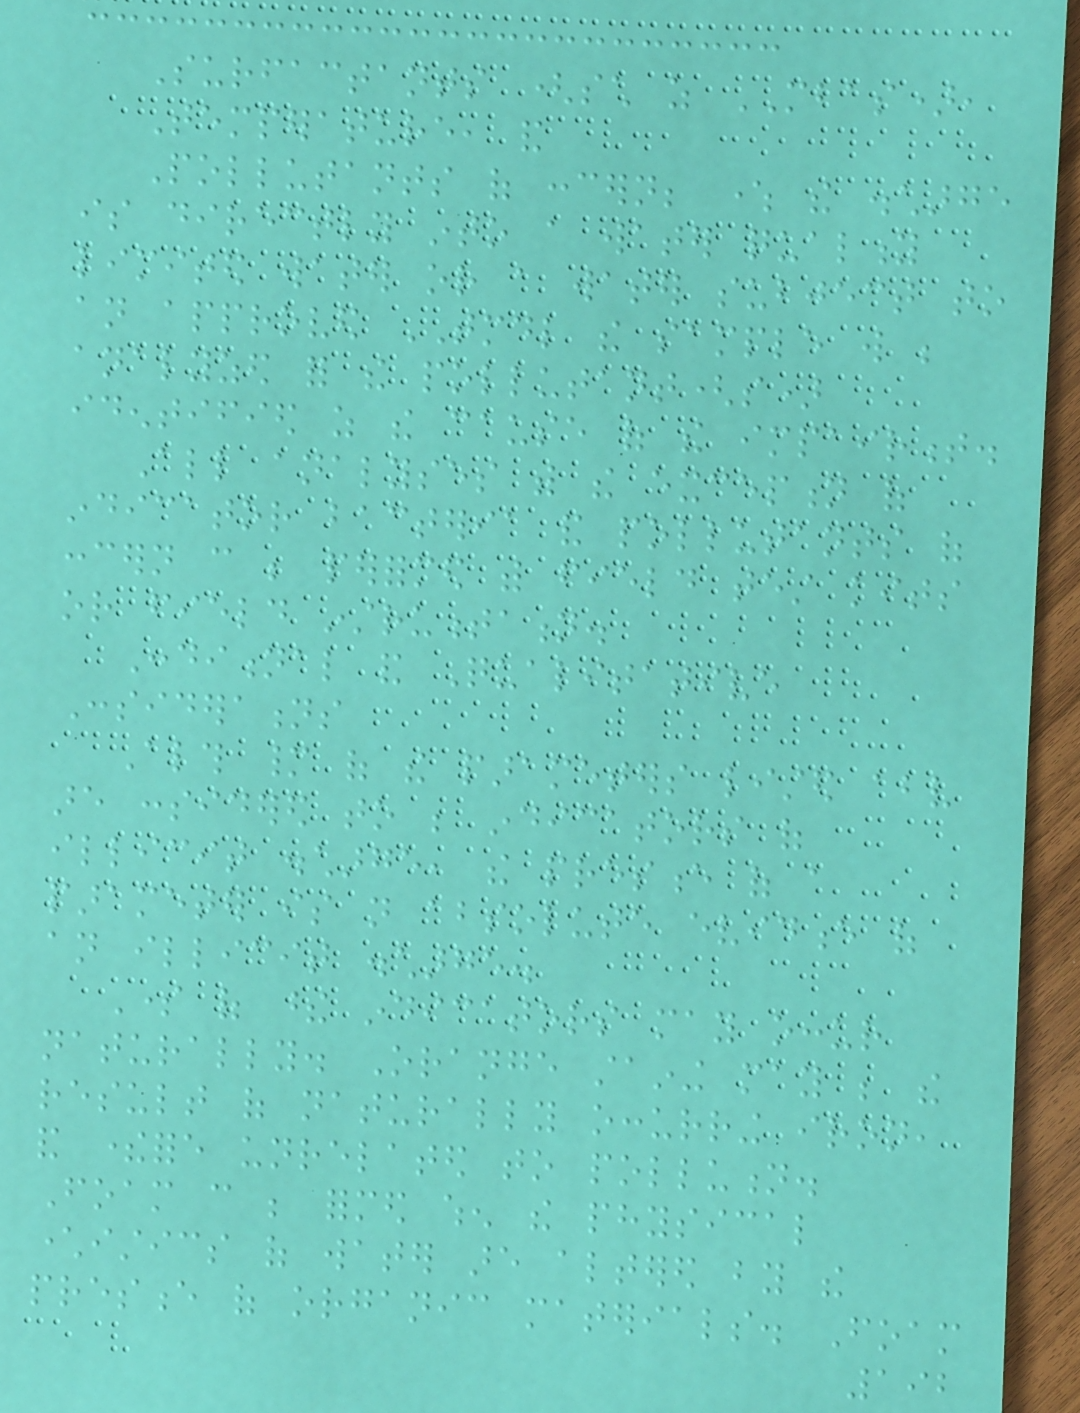Surfactants (such as MBAS),
Temperature, and
Pollutants of concern; where the discharge
is directly into a water quality
limited water or a water subject to
an approved TMDL the sample will be
analyzed for the pollutant(s)
identified as the cause of the impairment.
All analyses with the exception of
indicator bacteria and pollutants of
concern can be performed with field test kits
or field instrumentation.
Conditional and Qualitative
Considerations
Although many of the parameters listed above
are considered to be indicators of
illicit discharge, the presence of a
parameter is not absolute evidence of
an illicit discharge.
Some of these indicators may occur
naturally. Orange staining may be the
result of naturally occurring iron,
and therefore unrelated to pollution.
Foam can be formed when the physical
characteristics of water are altered by the
presence of organic materials. Foam
192
